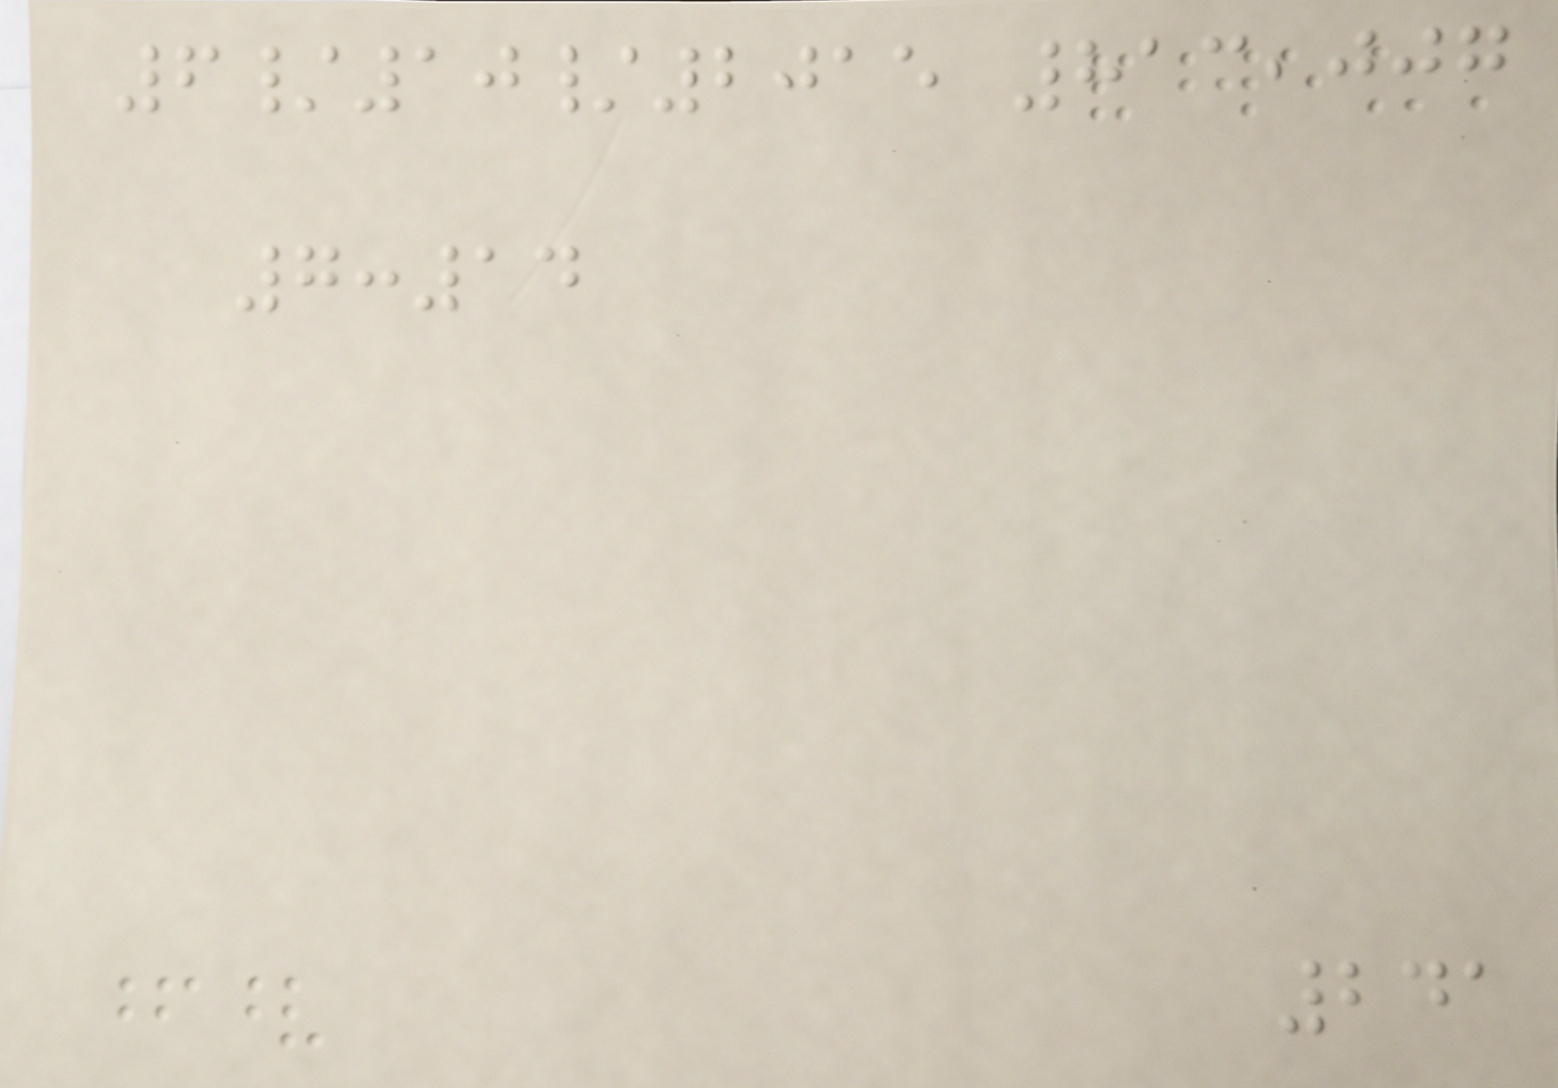6/10/2015 813,007
7:14
241
